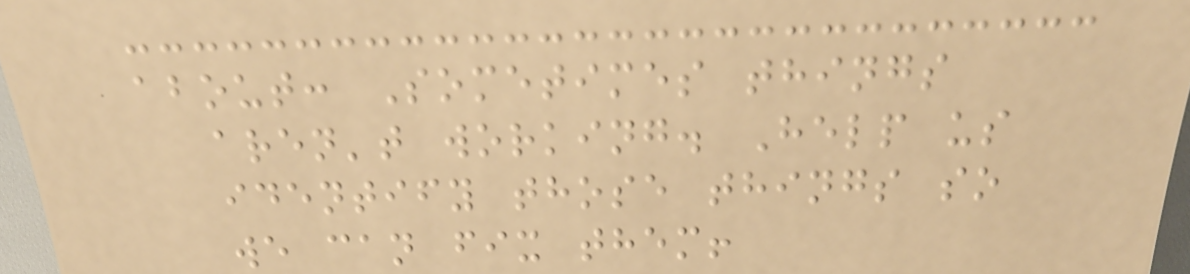about: Sometimes things
aren't working. Help us
identify those things so
we can fix them!
